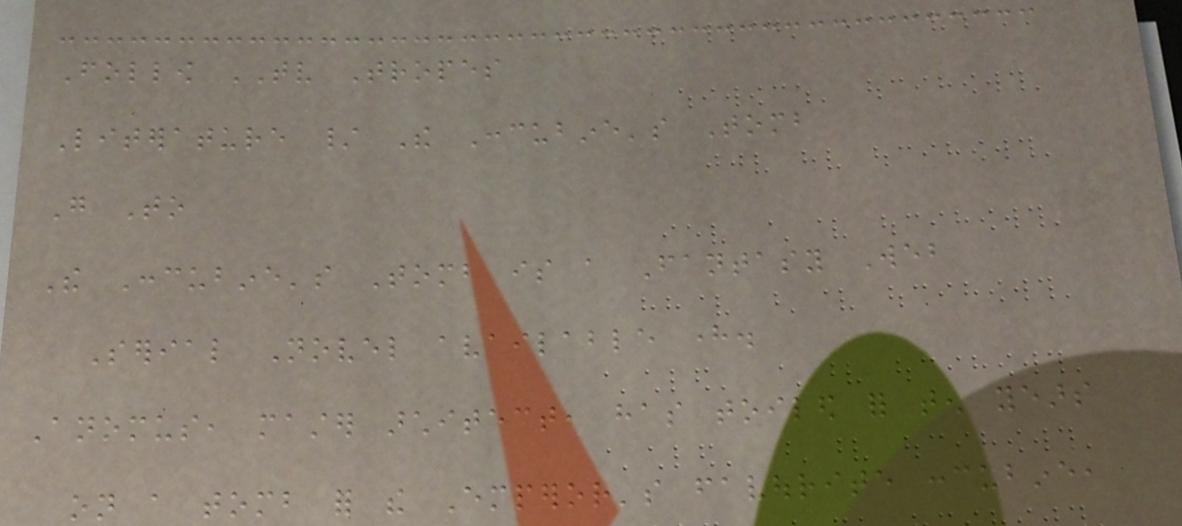Follow TV Tropes
Literature / The Concubine's Tomb
Go To
The Concubine's Tomb is a Fantasy Web
Serial Novel available here.
Anomus, master architect, has toiled for ten years
on a tomb for the Emperor's favourite concubine,
